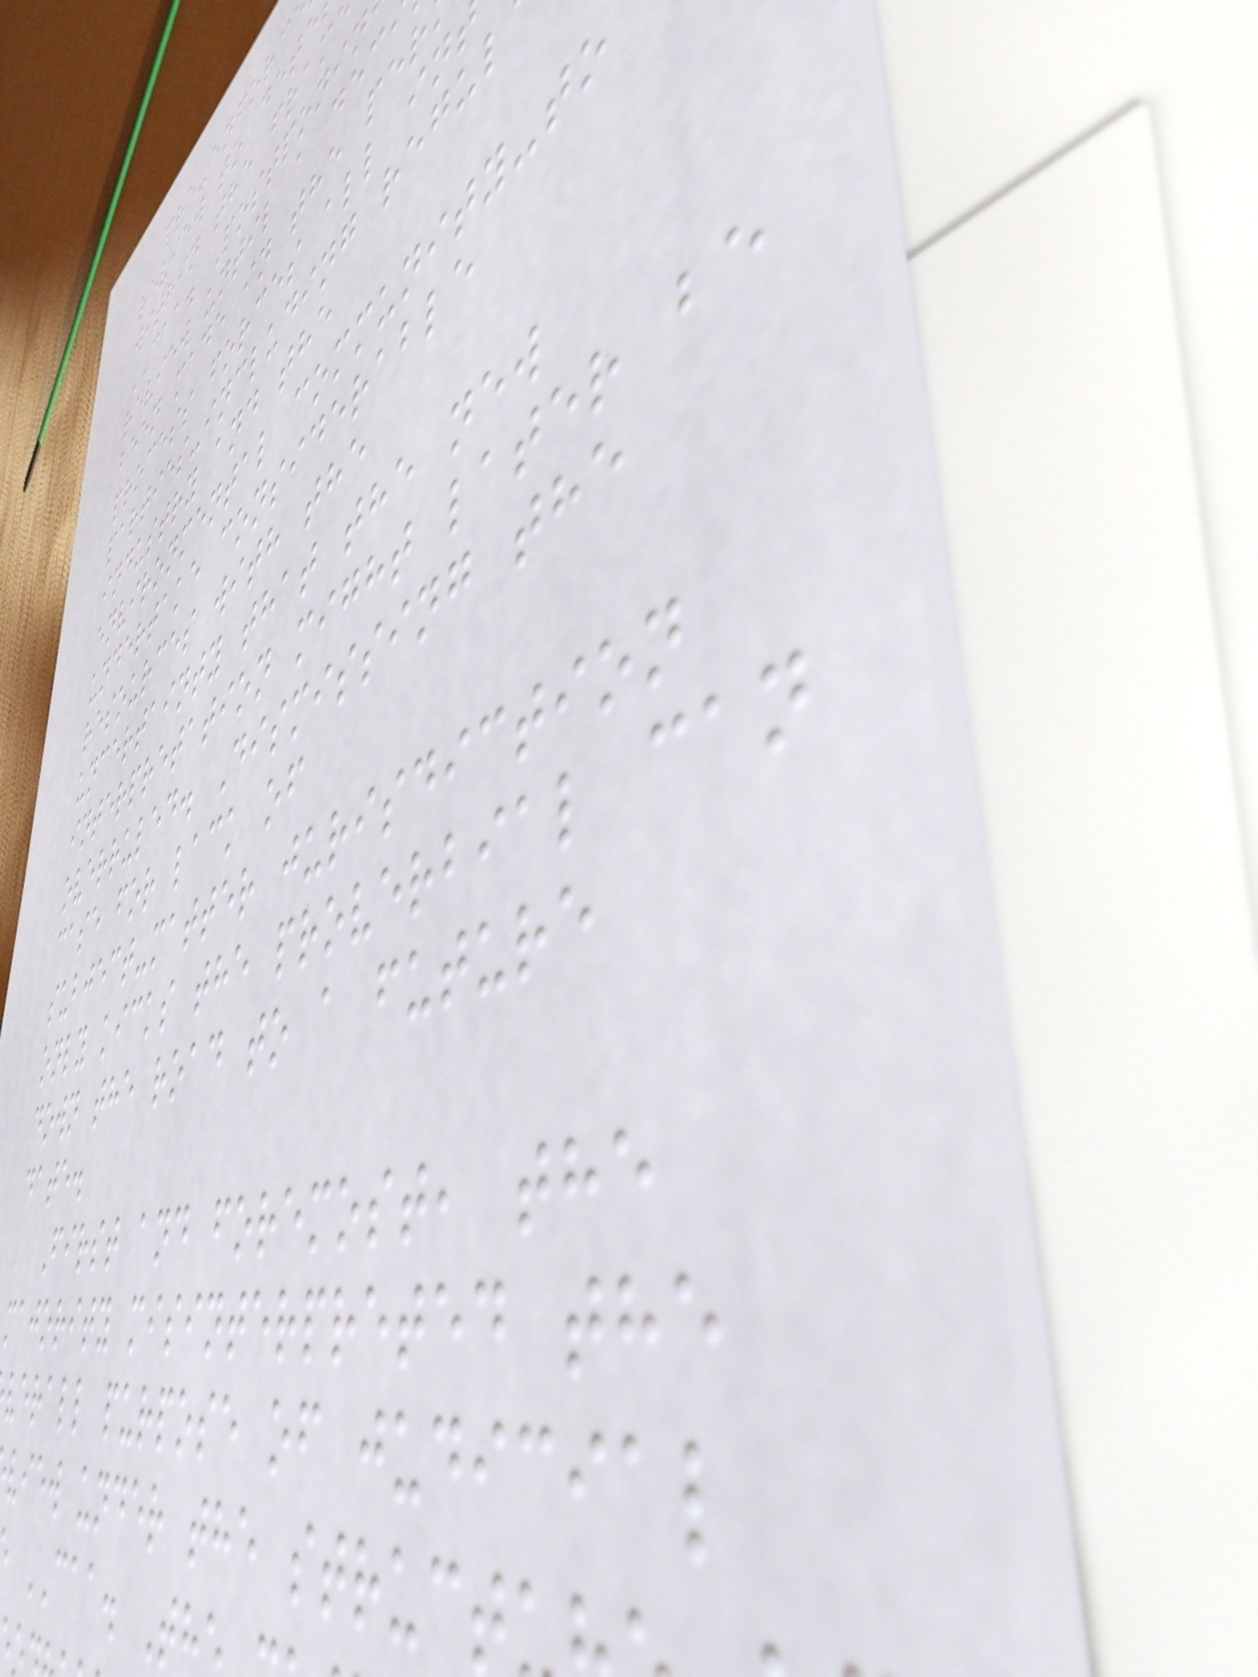pre-enforc
review to dete
within the fram
CAA. Postponin
review until a dec
been made in the per
process forces all in
parties-including regul
industry and the
environmental community-to
undertake considerable
resources with the
uncertainty that the new
interpretation might later be
overruled. Dismissing the
case for lack of
subject-matter jurisdiction
only kicks the proverbial can
down the road to a future
date.
First and foremost, the
majority misinterpreted the
verall purpose of judicial
view under the struct
CAA. T
